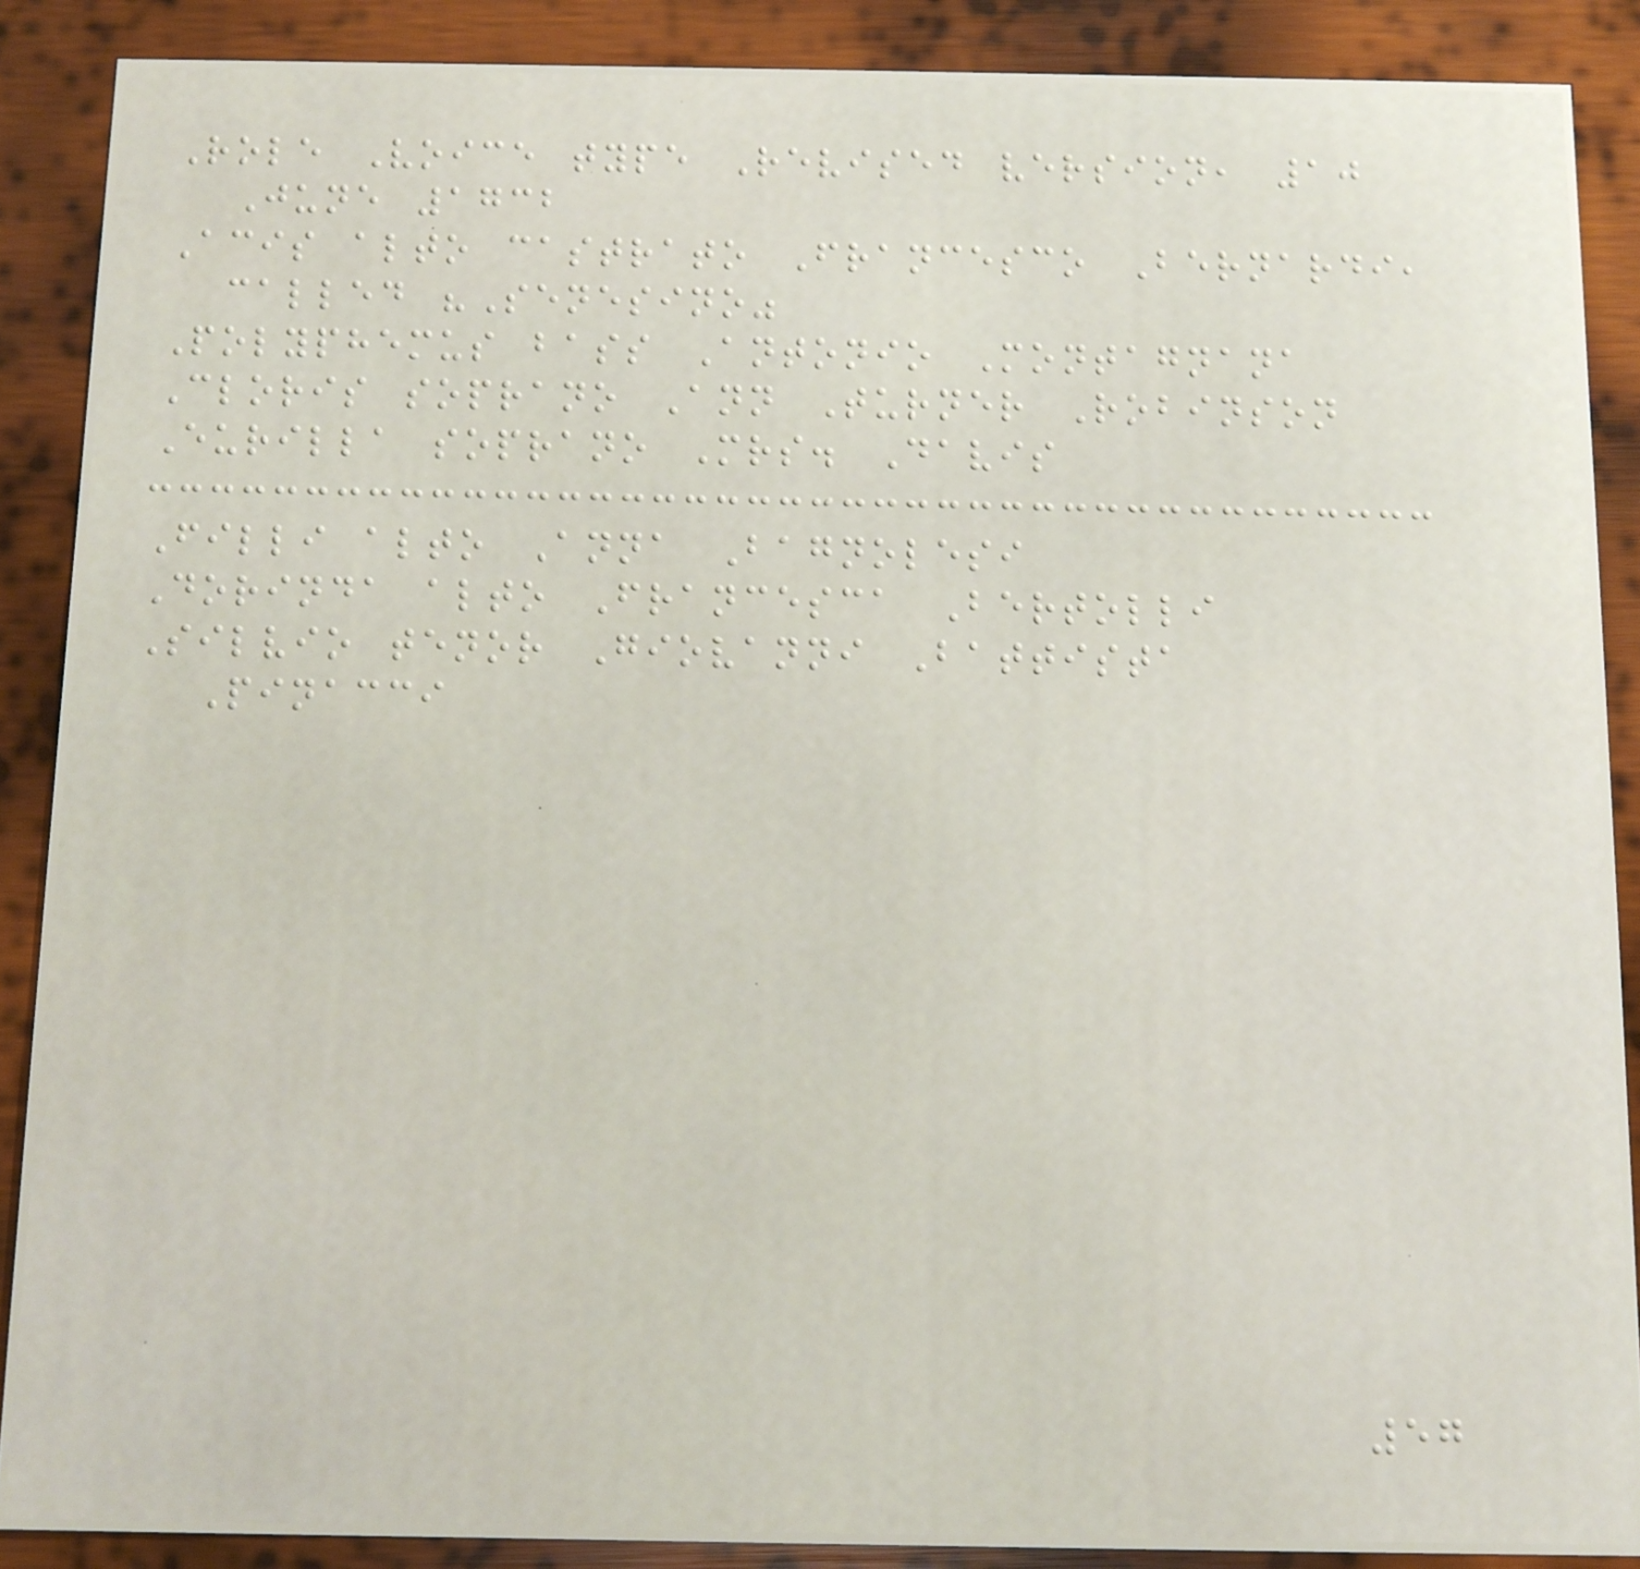Role Voice type Revised version, 10
June 1732
Acis alto castrato Francesco Bernardi,
called "Senesino"
Polyphemus bass Antonio Montagnana
Cloris soprano Ann Turner Robinson
Eurilla soprano Mrs. Davis
Filli alto Anna Bagnolesi
Dorinda alto Francesca Bertolli
Silvio tenor Giovanni Battista
Pinacci
57
